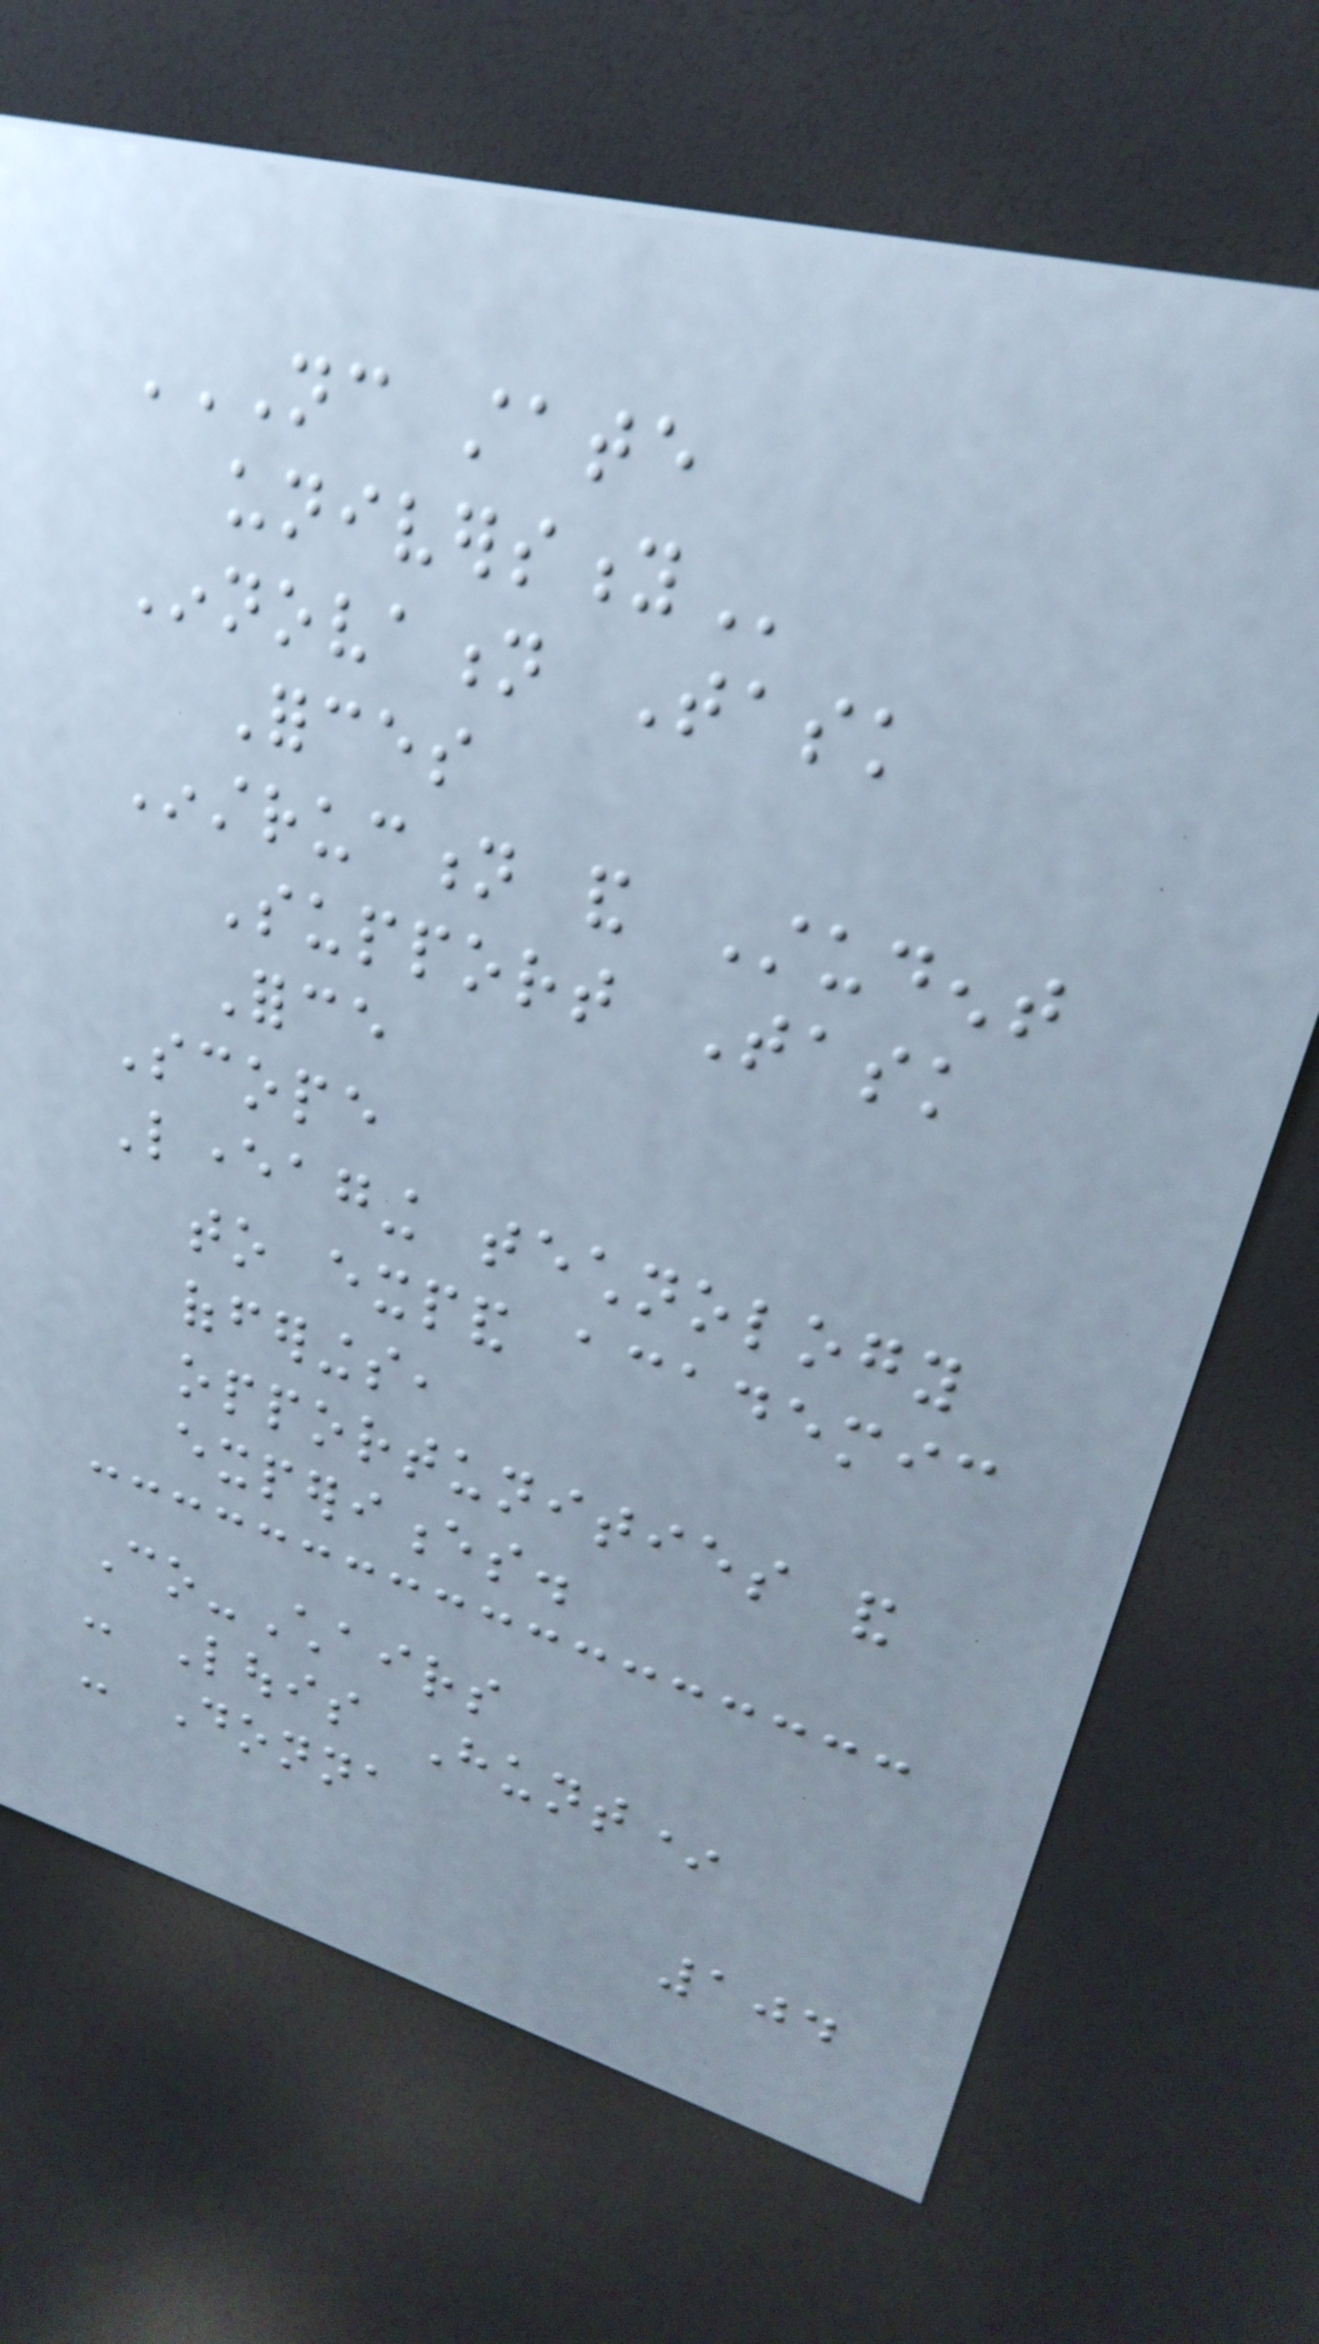NC STATE
UNIVERSITY
Innovation Task
Forces
Instruction and Student
Support Task
Force
Scope
Leveraging technology
to expand academic
offerings,
opportunities and
experiences.
Co-Chairs
- Louis Hunt*
- Donna
104
